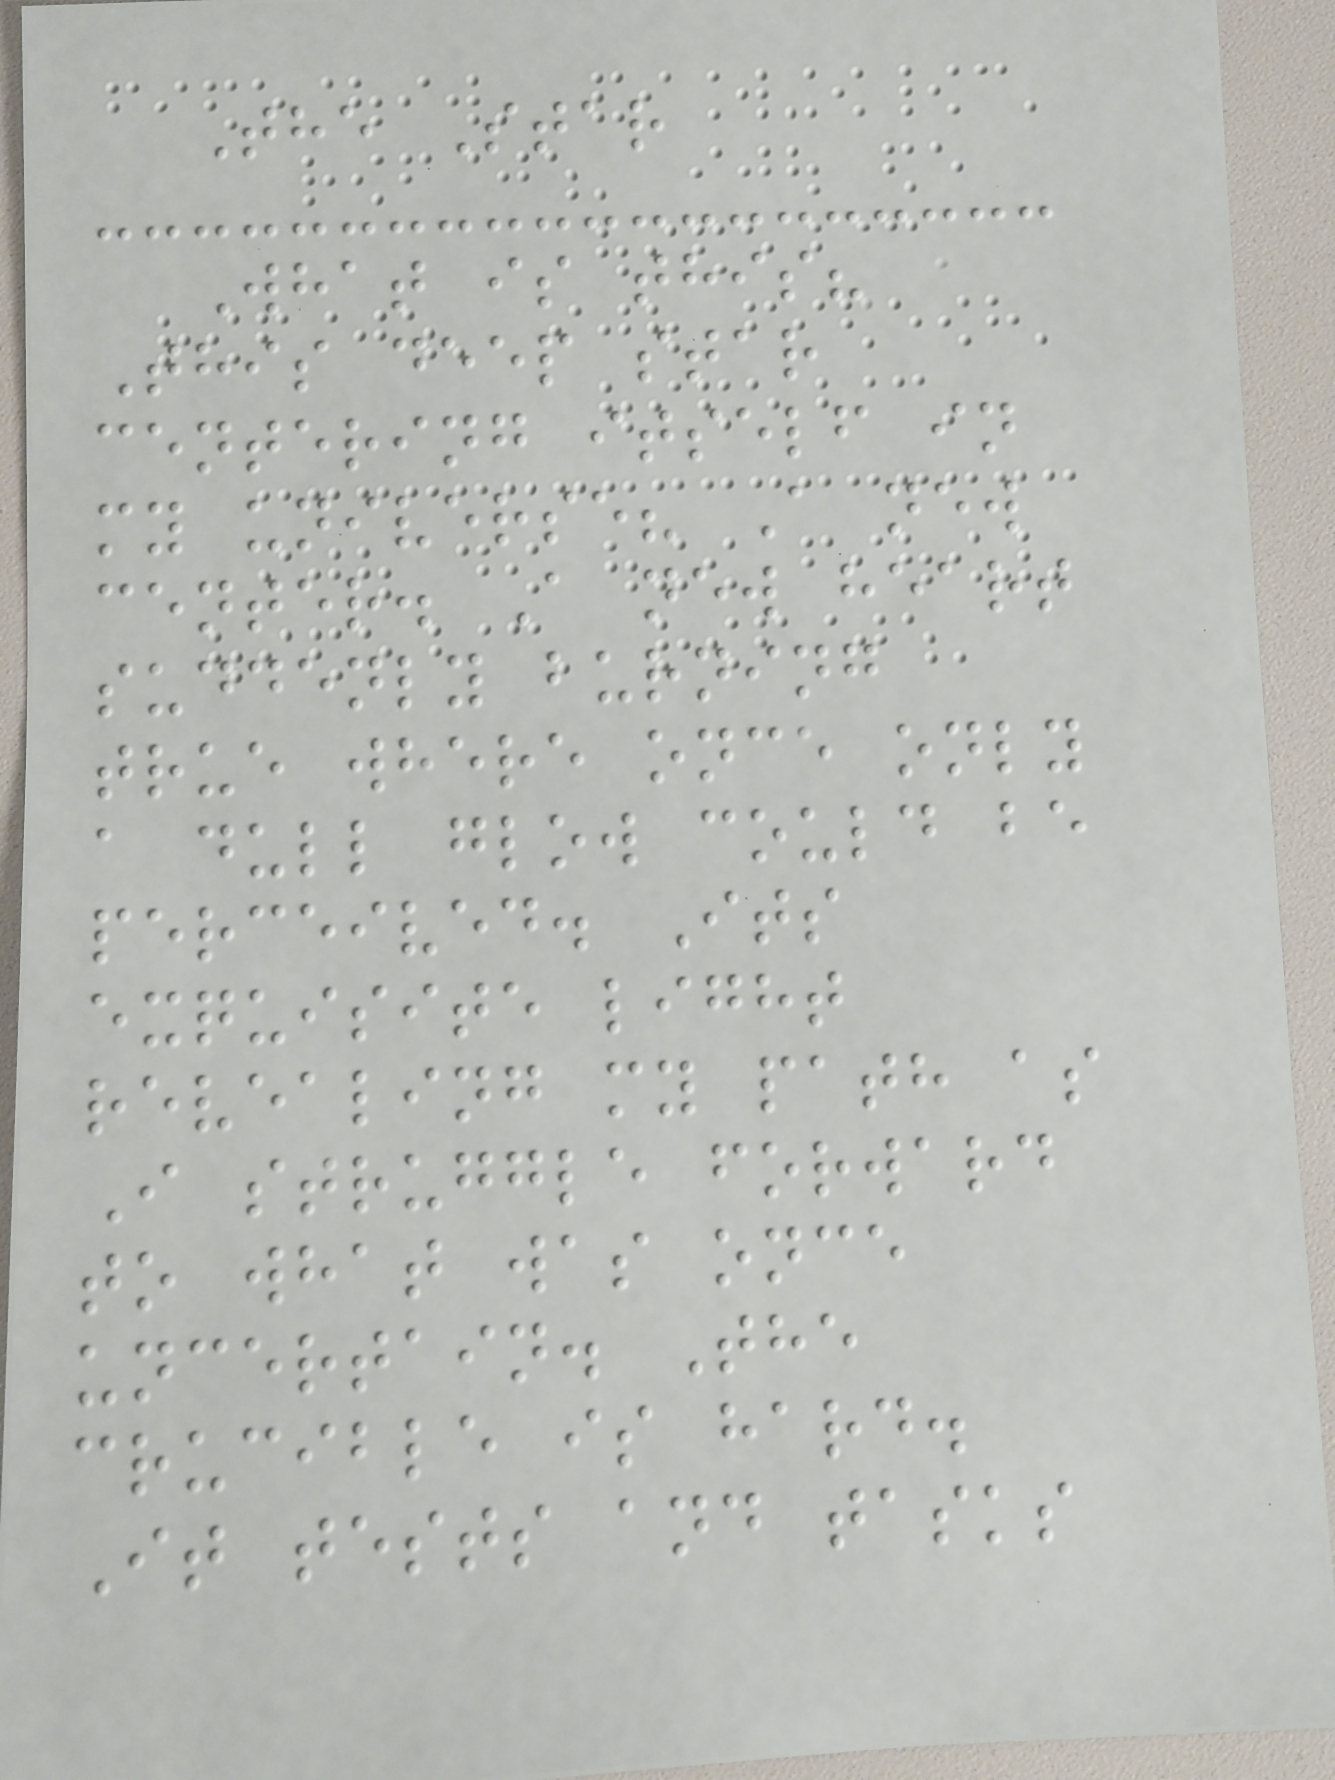The Star
What is this?
This deep star
centering itself in
my universe? A new
center. A new heart
suddenly burning
true where once only
a dull glow could be
perceived. Its
exquisite light
revealing my path as
I struggle forward
to what was once
uncertain. The
crucible is hard.
It tests and tasks
